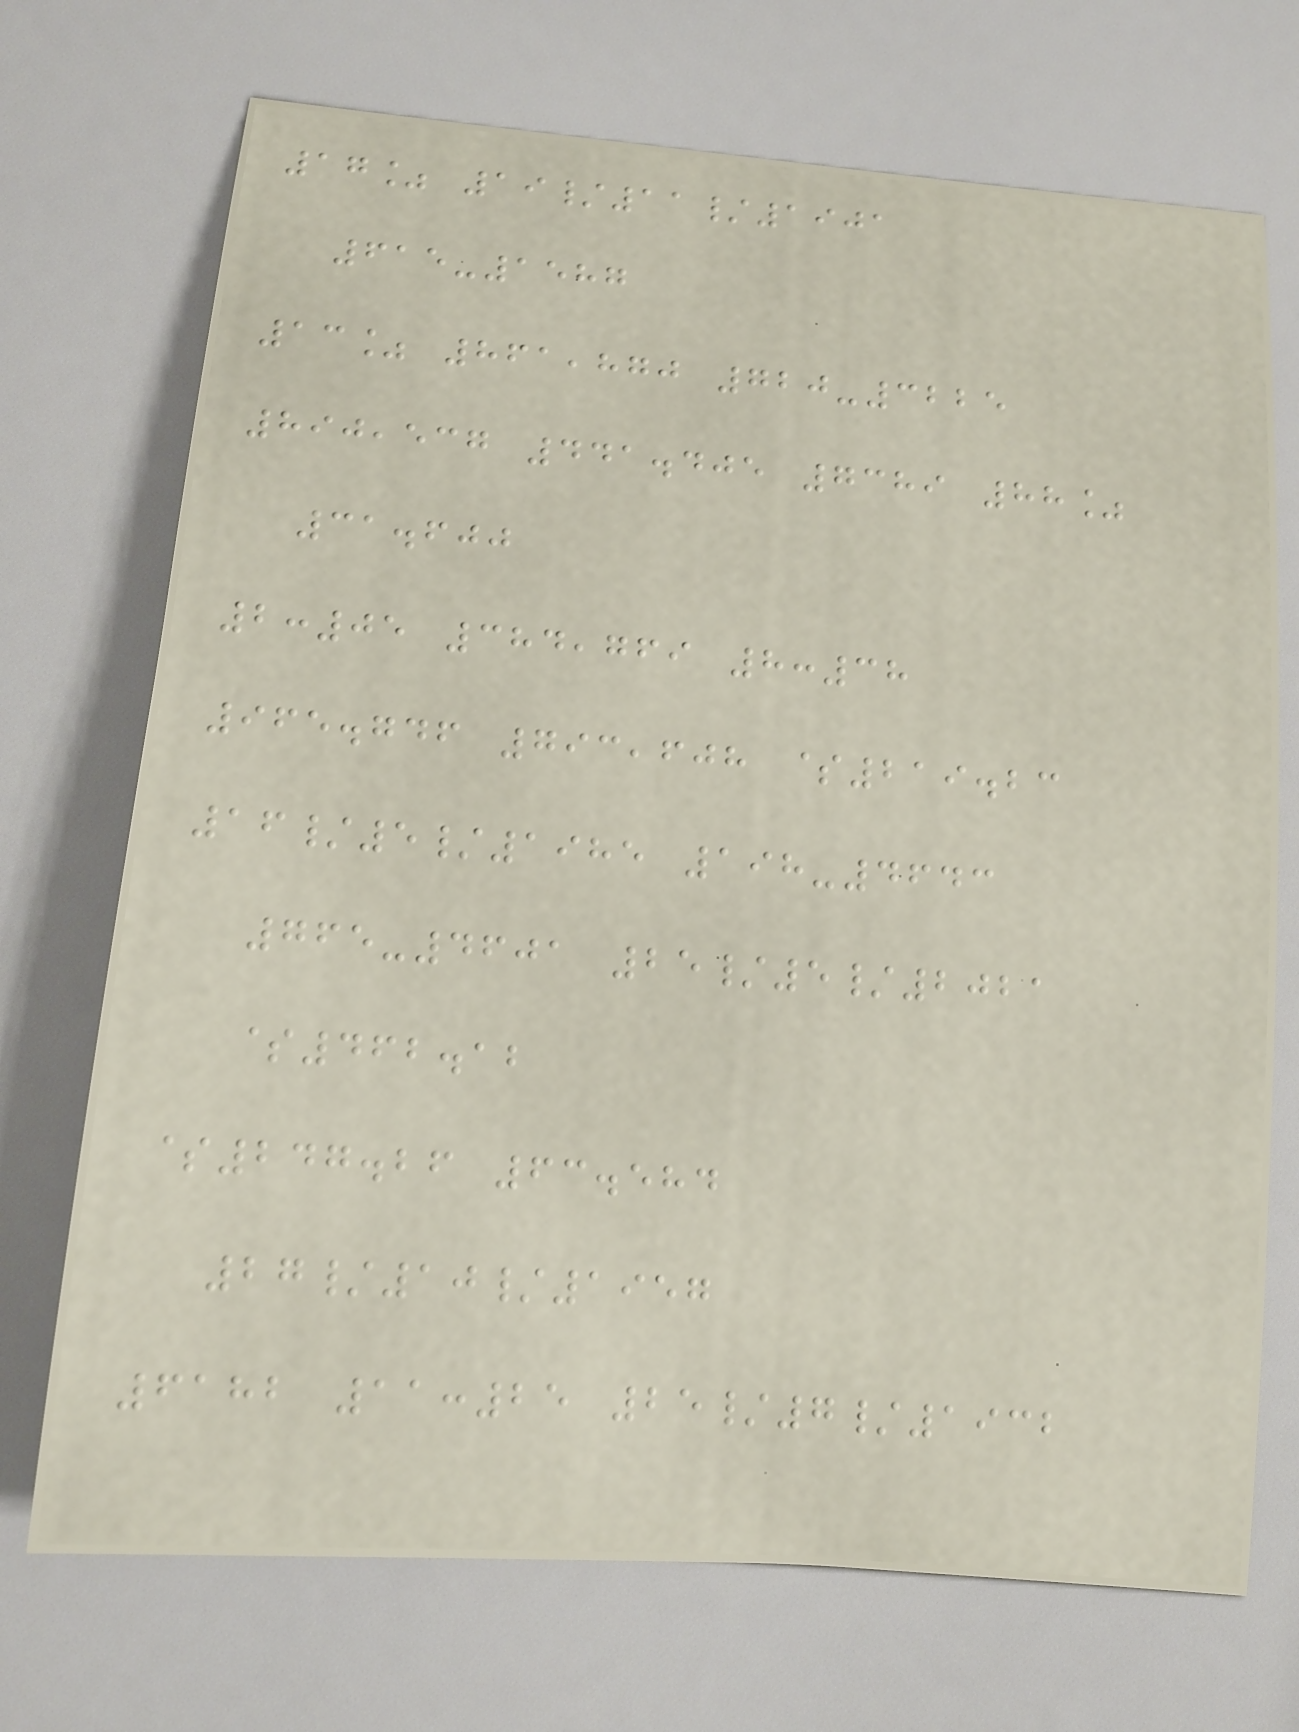17% 19/11/1901
615-1587
13% 861,870 720-3225
890,537 441.405 7389 88%
31.600
2:05 384,769 8:38
965.746 793,608 $219.23
16/5/1985 198-4643
765-4601 25/5/2021
$462.12
$247.26 63.584
27/10/1957
6182 11:25 25/7/1932
